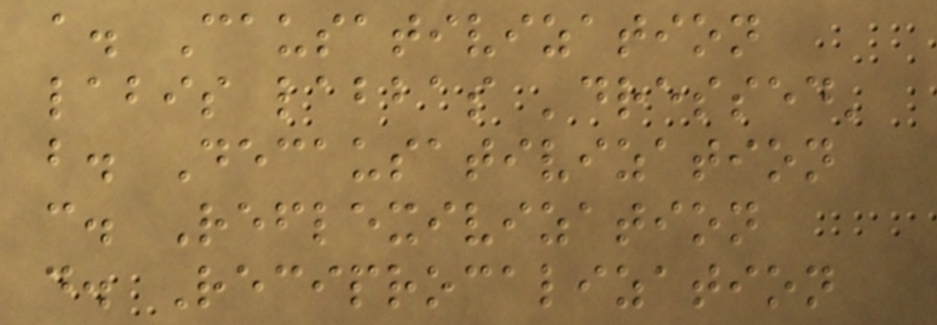a. Causativization
labis labbas 'dressed'
b. Decausativization
c. Reflexivization
d. Reciprocalization
